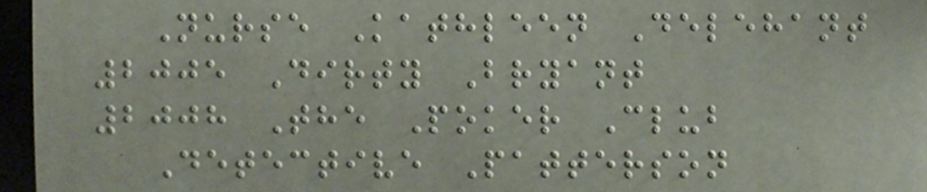Nurse Kathleen Delehant
2005 Dirty Bryant
2008 The Poker Club
Detective Patterson
